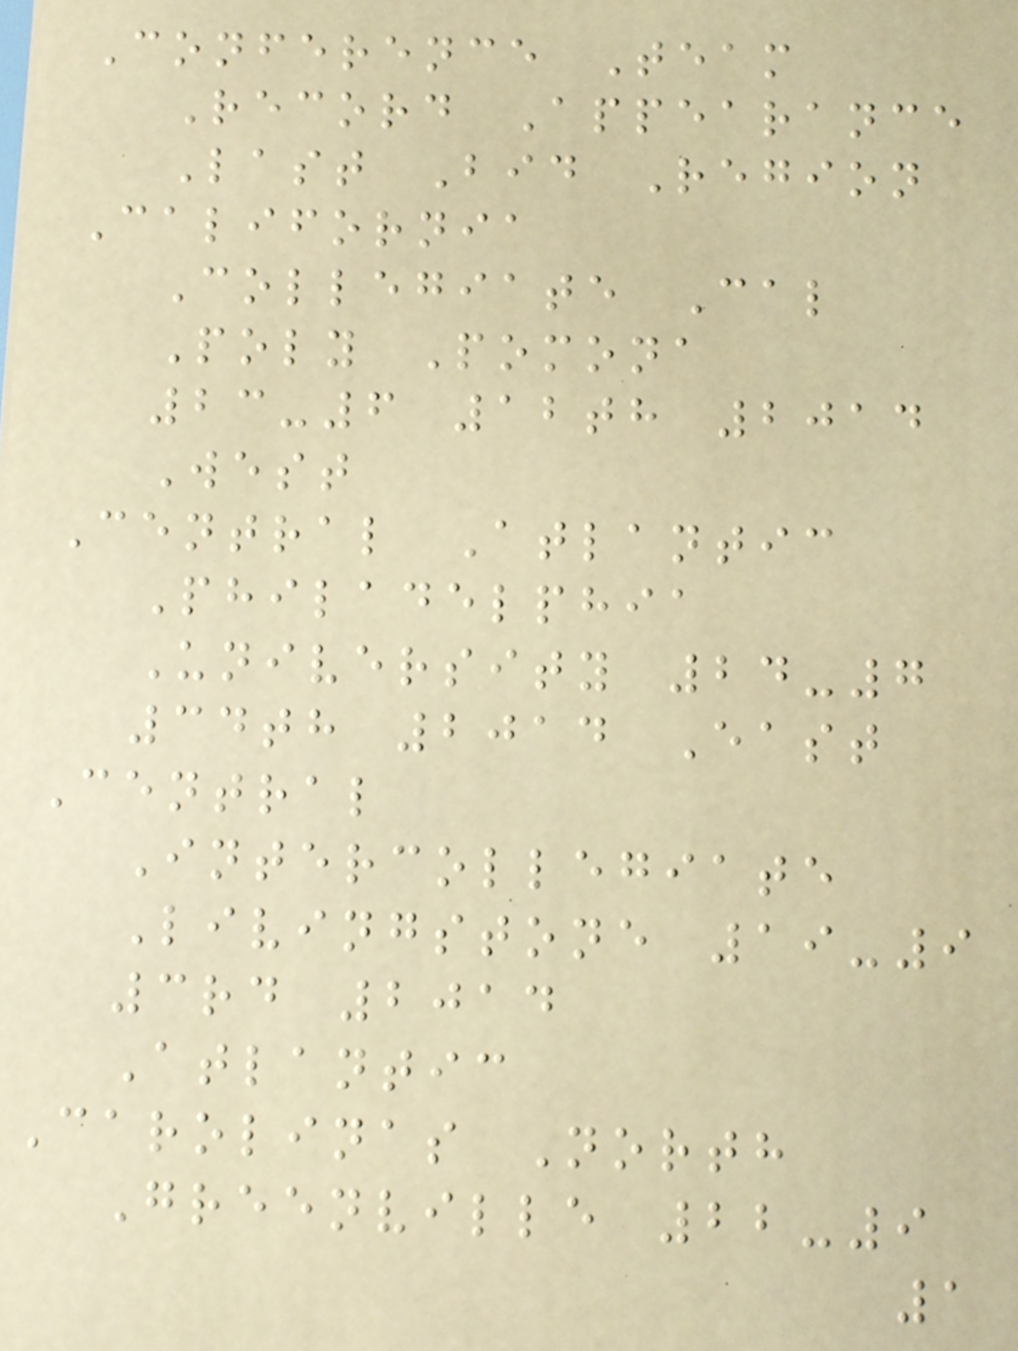Conference Team
Record Appearance
Last Bid Region
California
Collegiate Cal
Poly Pomona
23-6 12th 2014
West
Central Atlantic
Philadelphia
University 24-7
34th 2014 East
Central
Intercollegiate
Livingstone 19-9
3rd 2014
Atlantic
Carolinas North
Greenville 22-9
1
